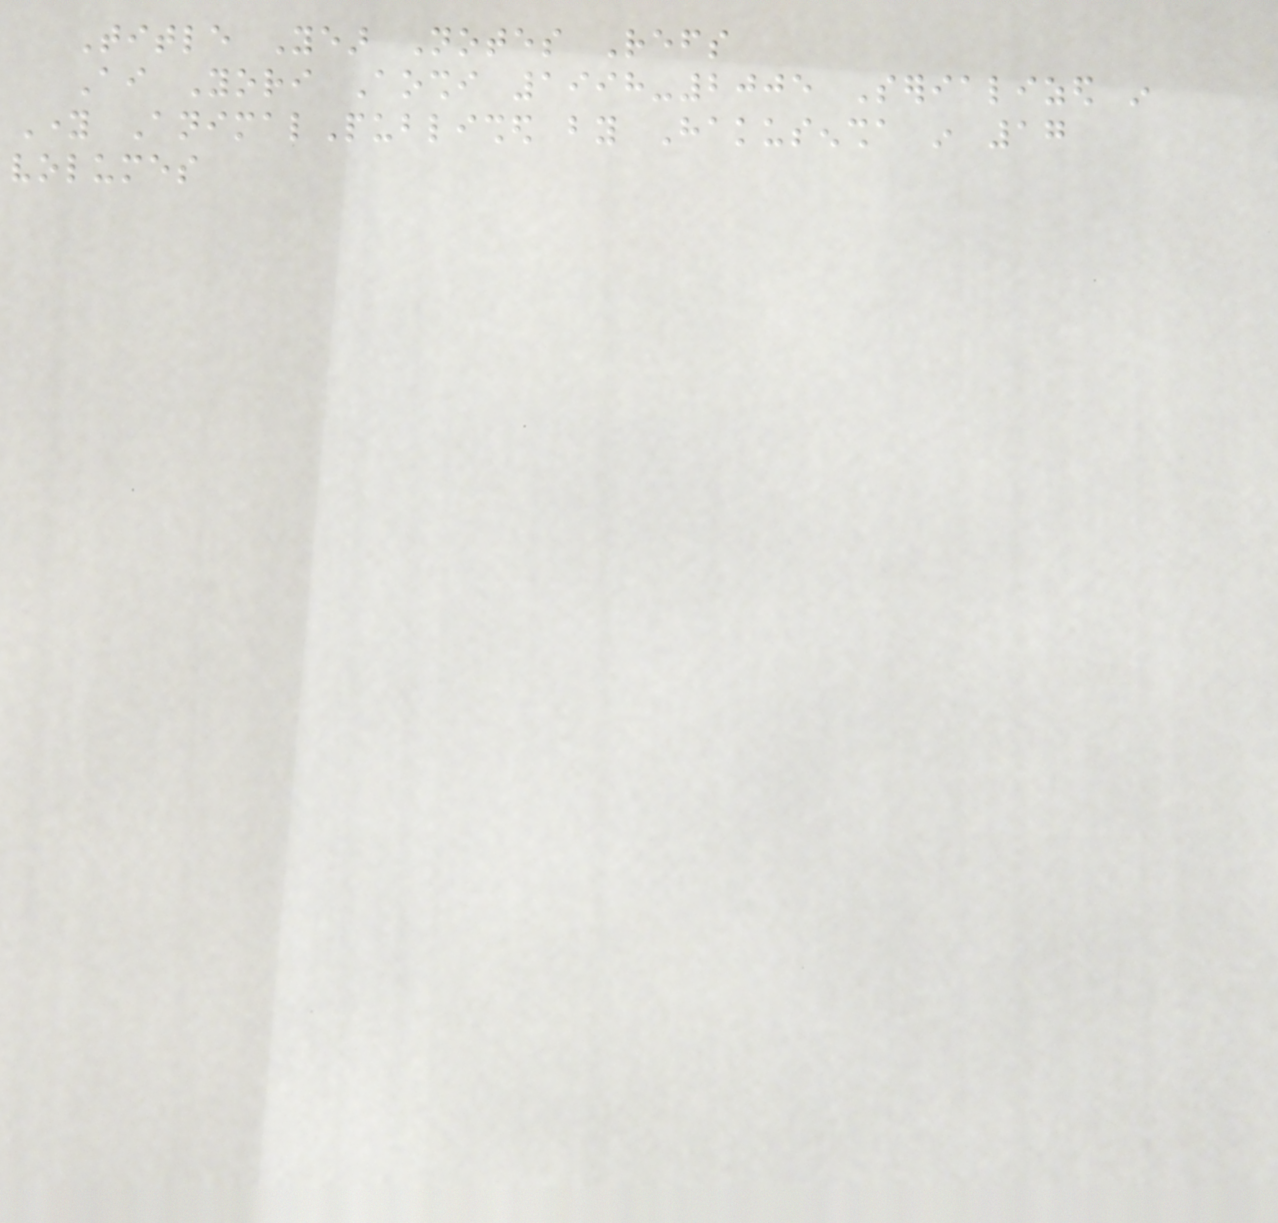Title Year Notes Refs
Ai Yori Aoshi 1998-2005 Serialized in
Young AnimalPublished by Hakusensha in 17
volumes
